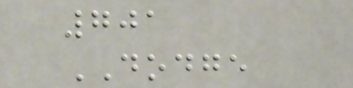701
DODGE
